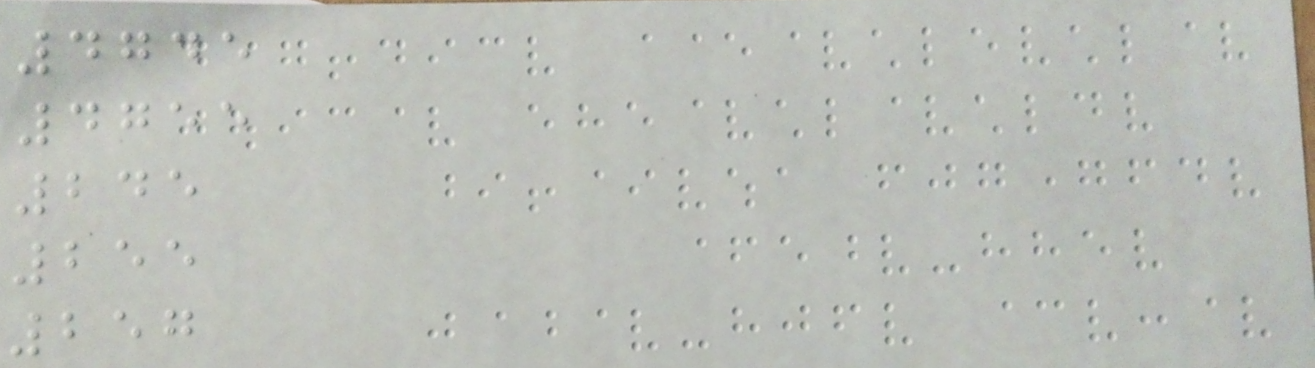4745
4755
245
255
257
